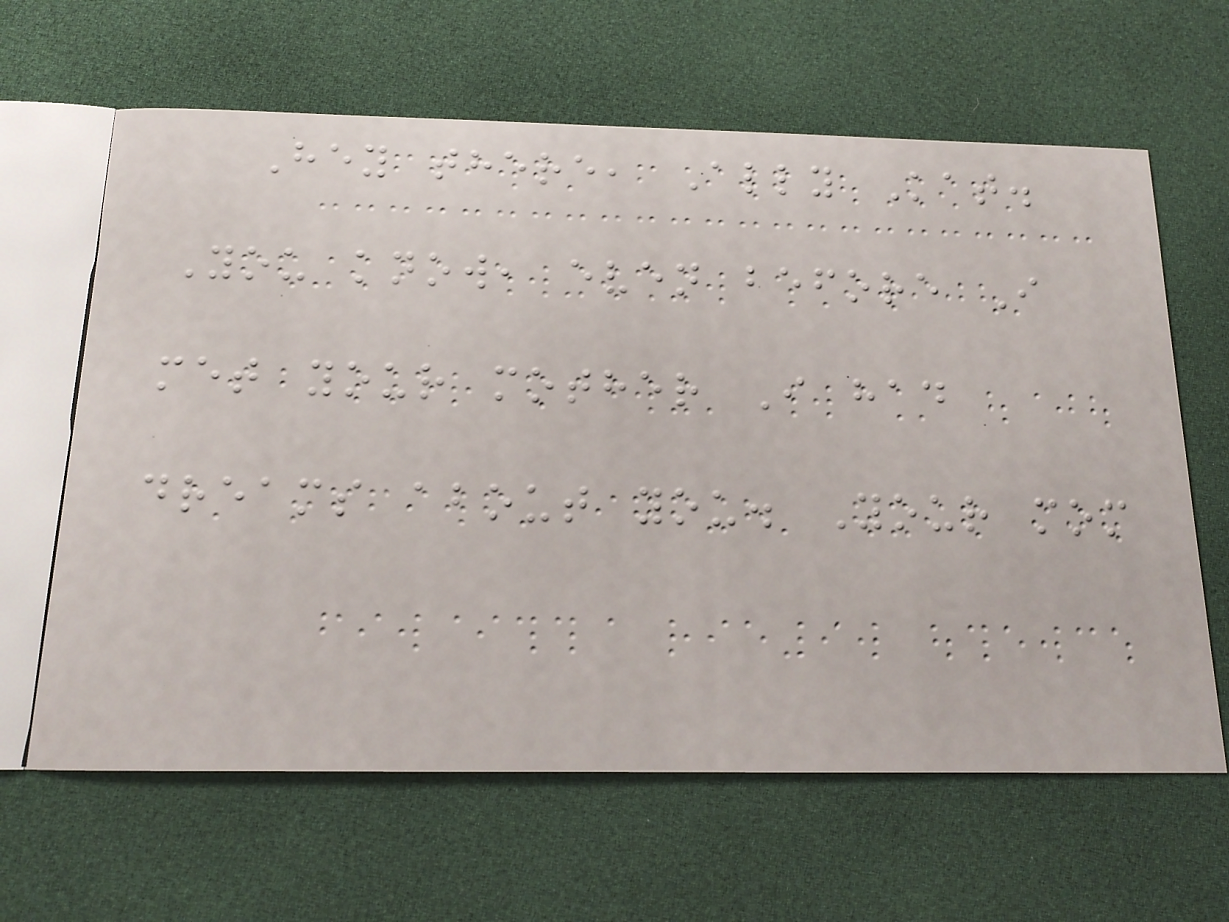Hey there, Ally Kat.
You know, even before I
met your mother I had
dreams about you. Your mom
